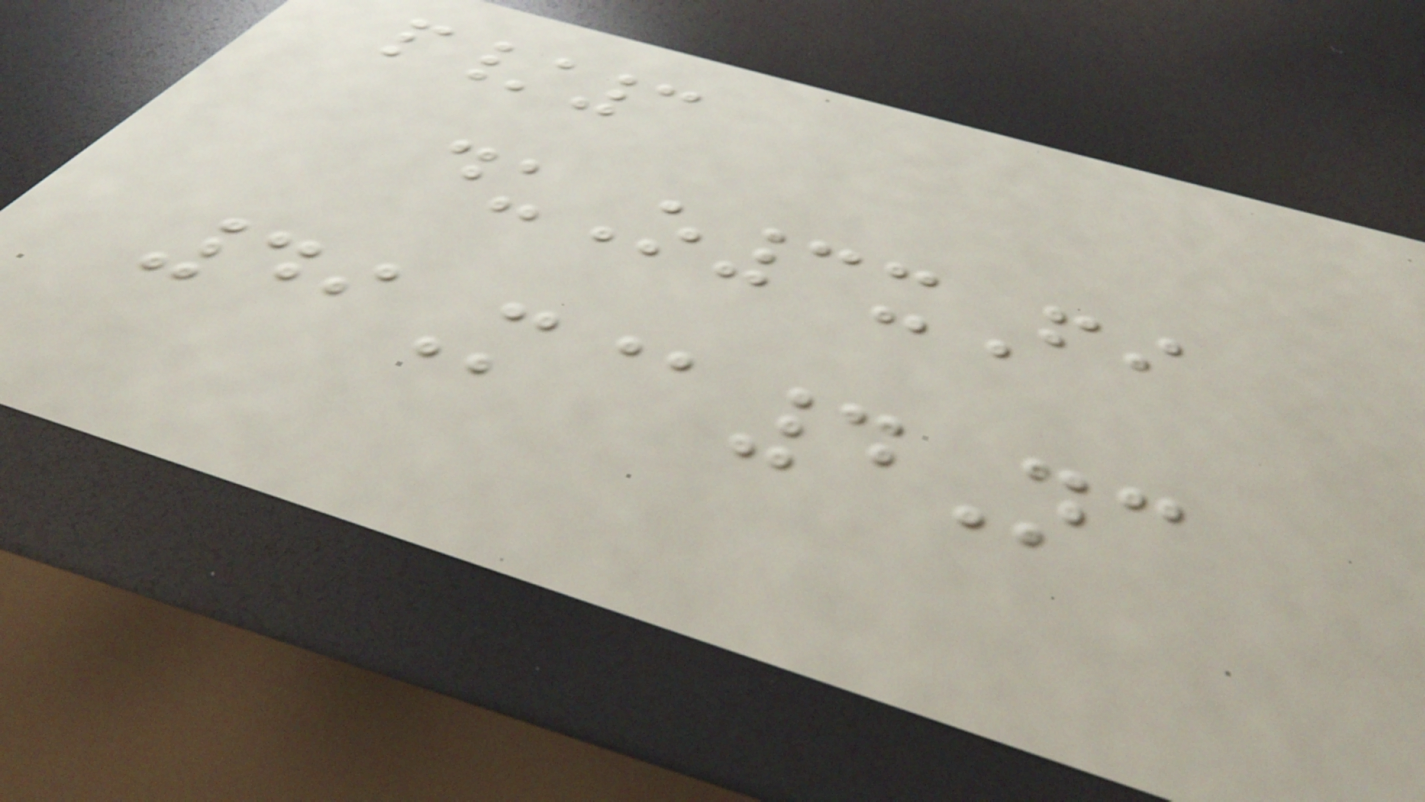p/3
duO3xFi
49M@4Nc
